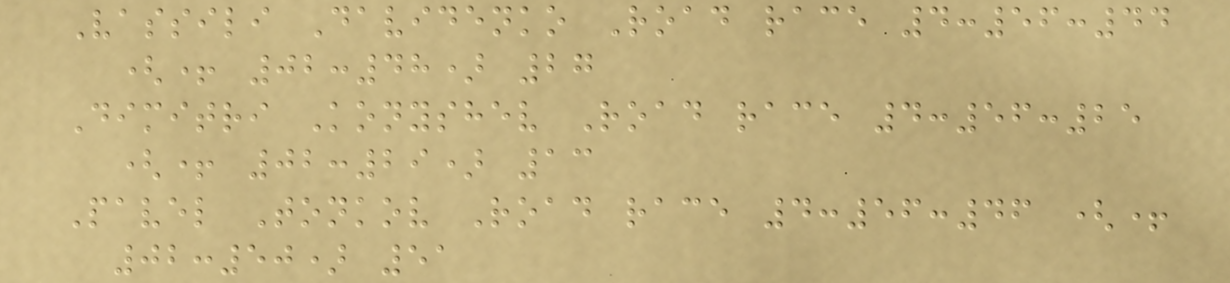Vassili Davidenko Road race 4:56:44
(+ 02:48) 27
Dimitri Konyshev Road race 4:56:25
(+ 02:29) 13
Pavel Tonkov Road race 4:56:46 (+
02:50) 51
